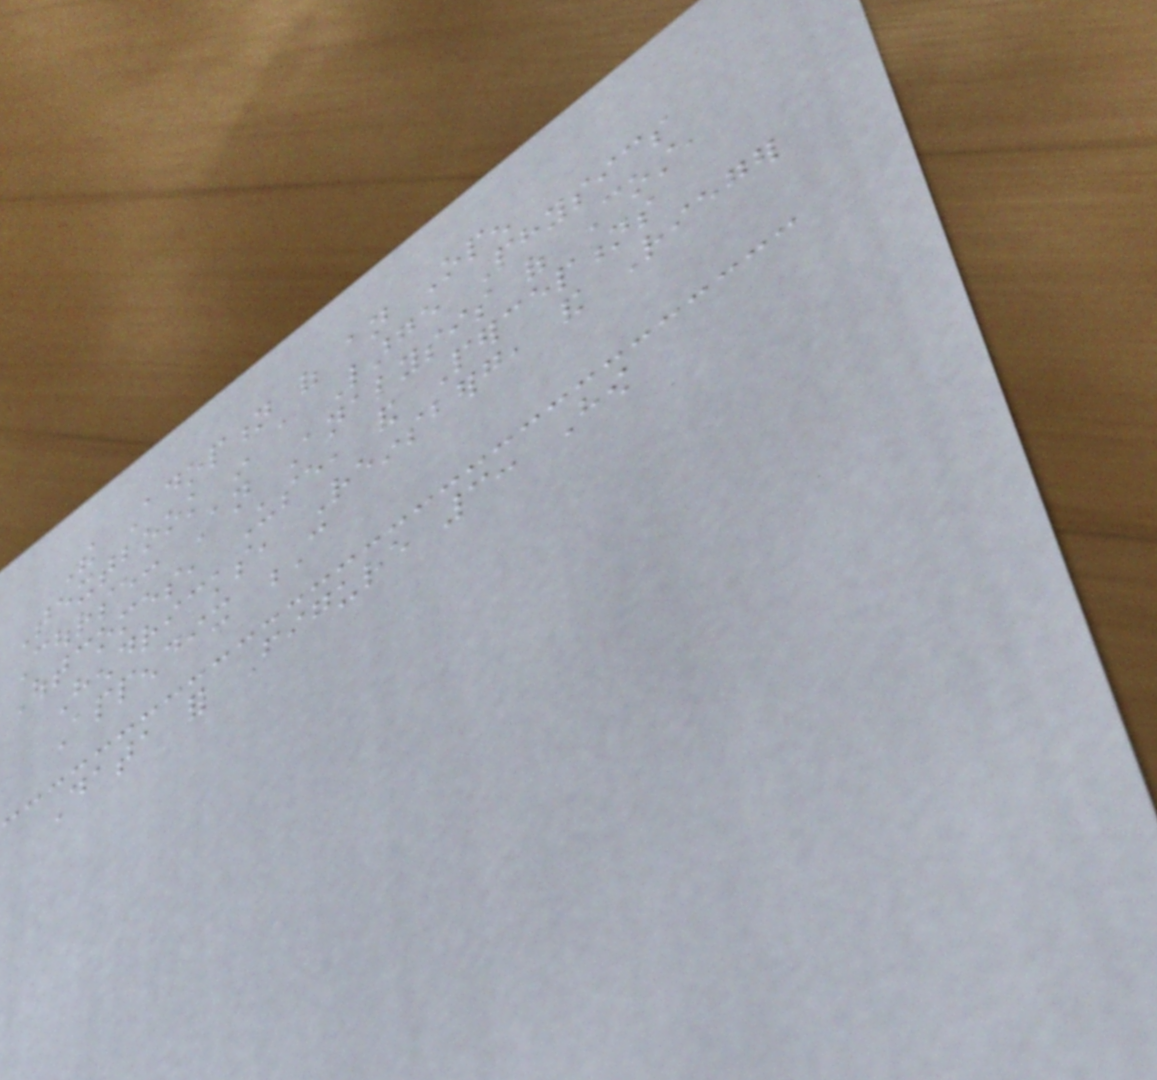The Adoption of an Open
Textbook in a Large Physics
Course: An Analysis of Cost,
Outcomes, Use, and Perceptions
Hendricks, Reinsberg, and Rieger
Appendix C
Data for Figure 3: How
